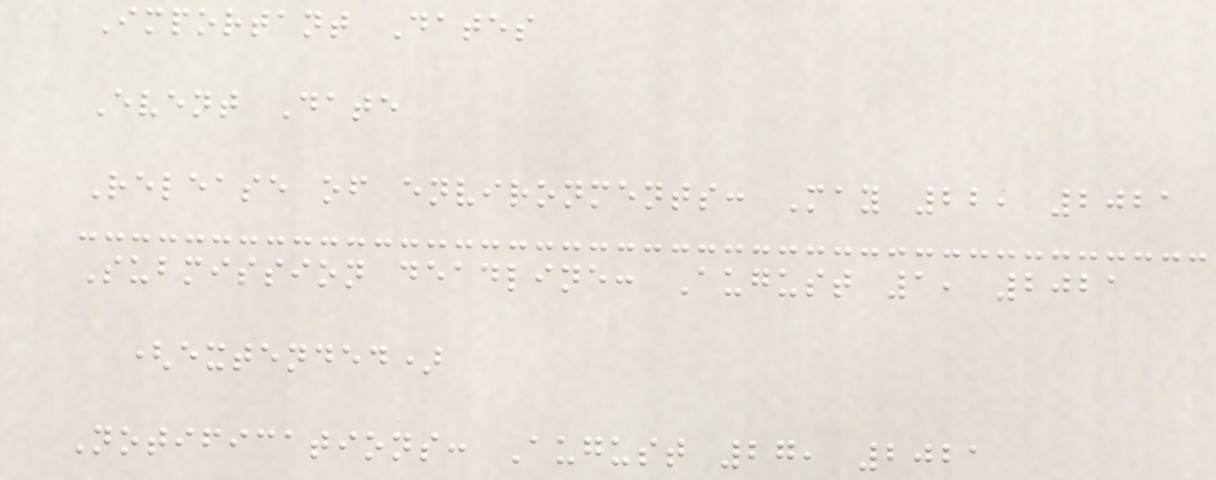Important Dates
Event Date
Release of environments: May 22, 2021
Submission deadline: August 1, 2021
(extended)
Notifications: August 27, 2021
